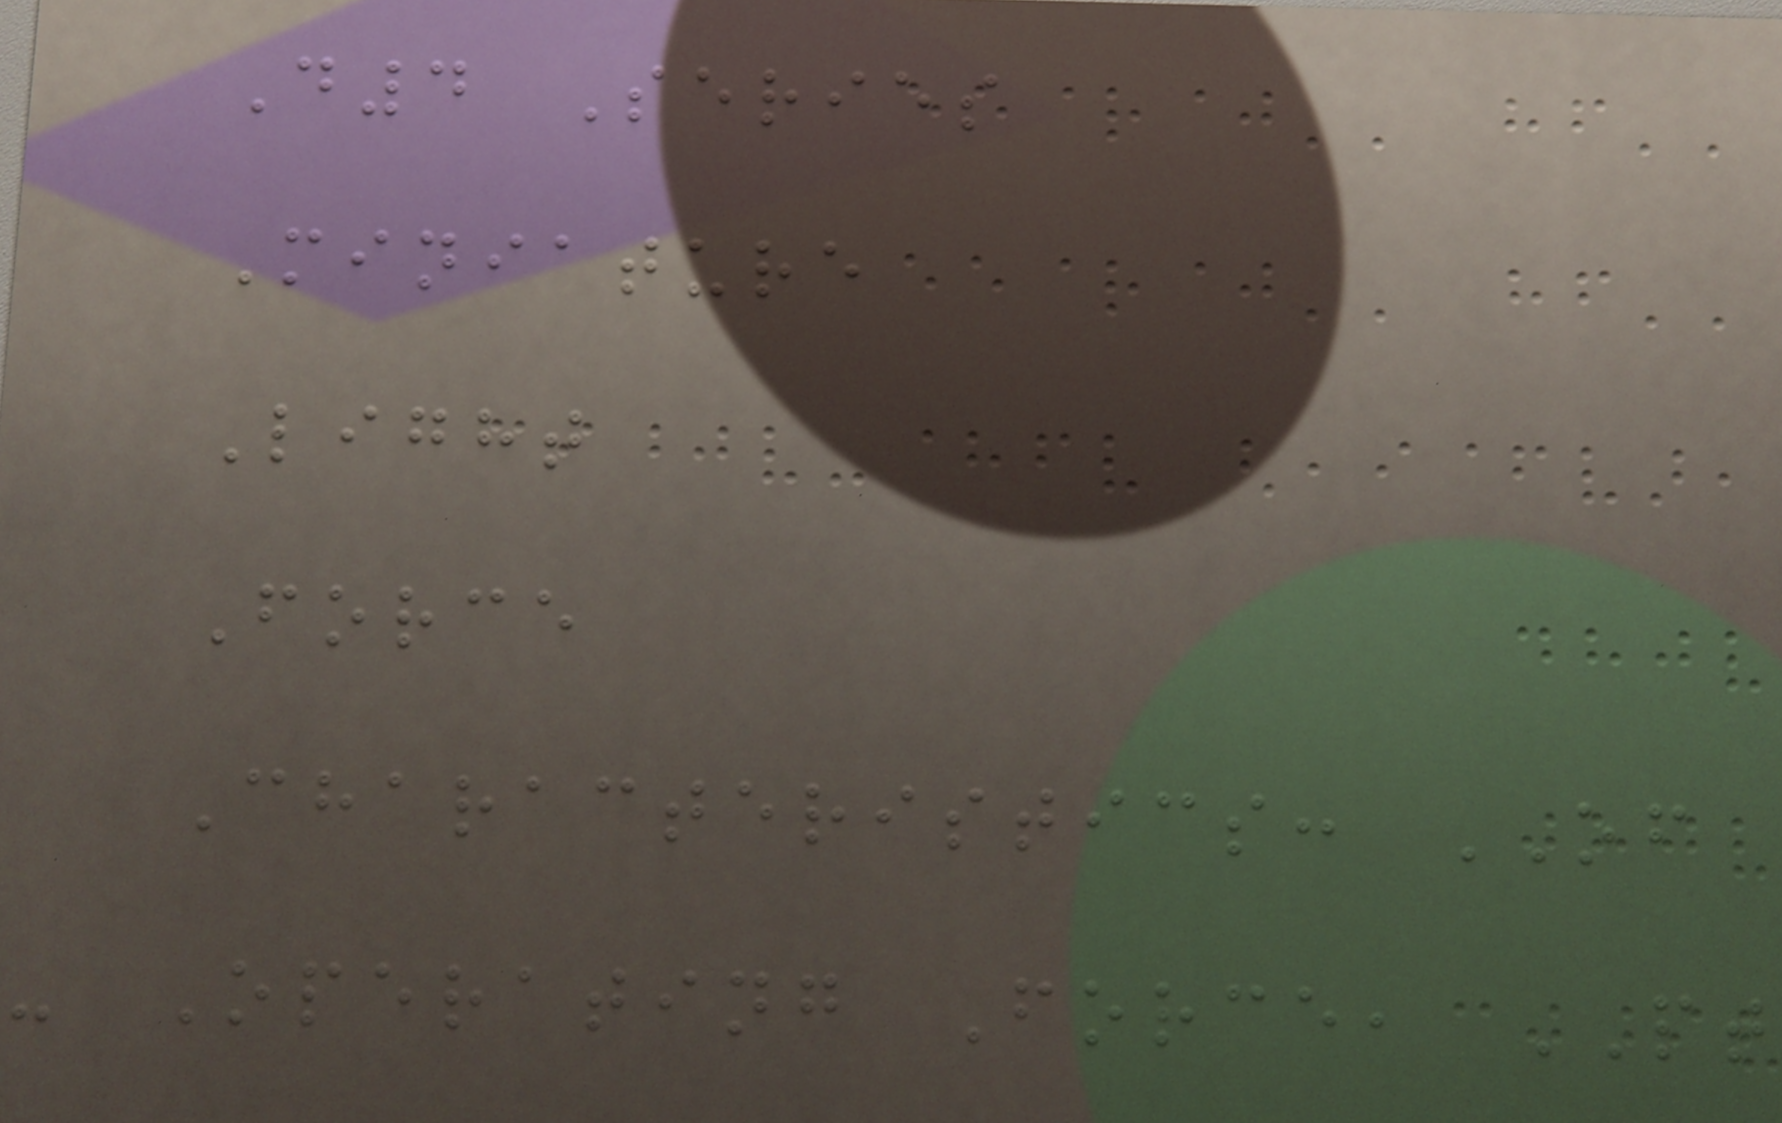D4 Series
Miniature
Light
Force
Characteristics: OF
- Operating Force, PT
